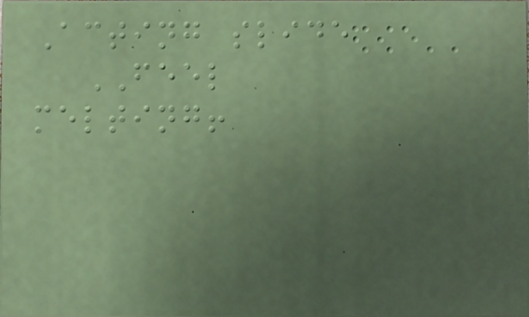Acting slide
FEEL
melting!
